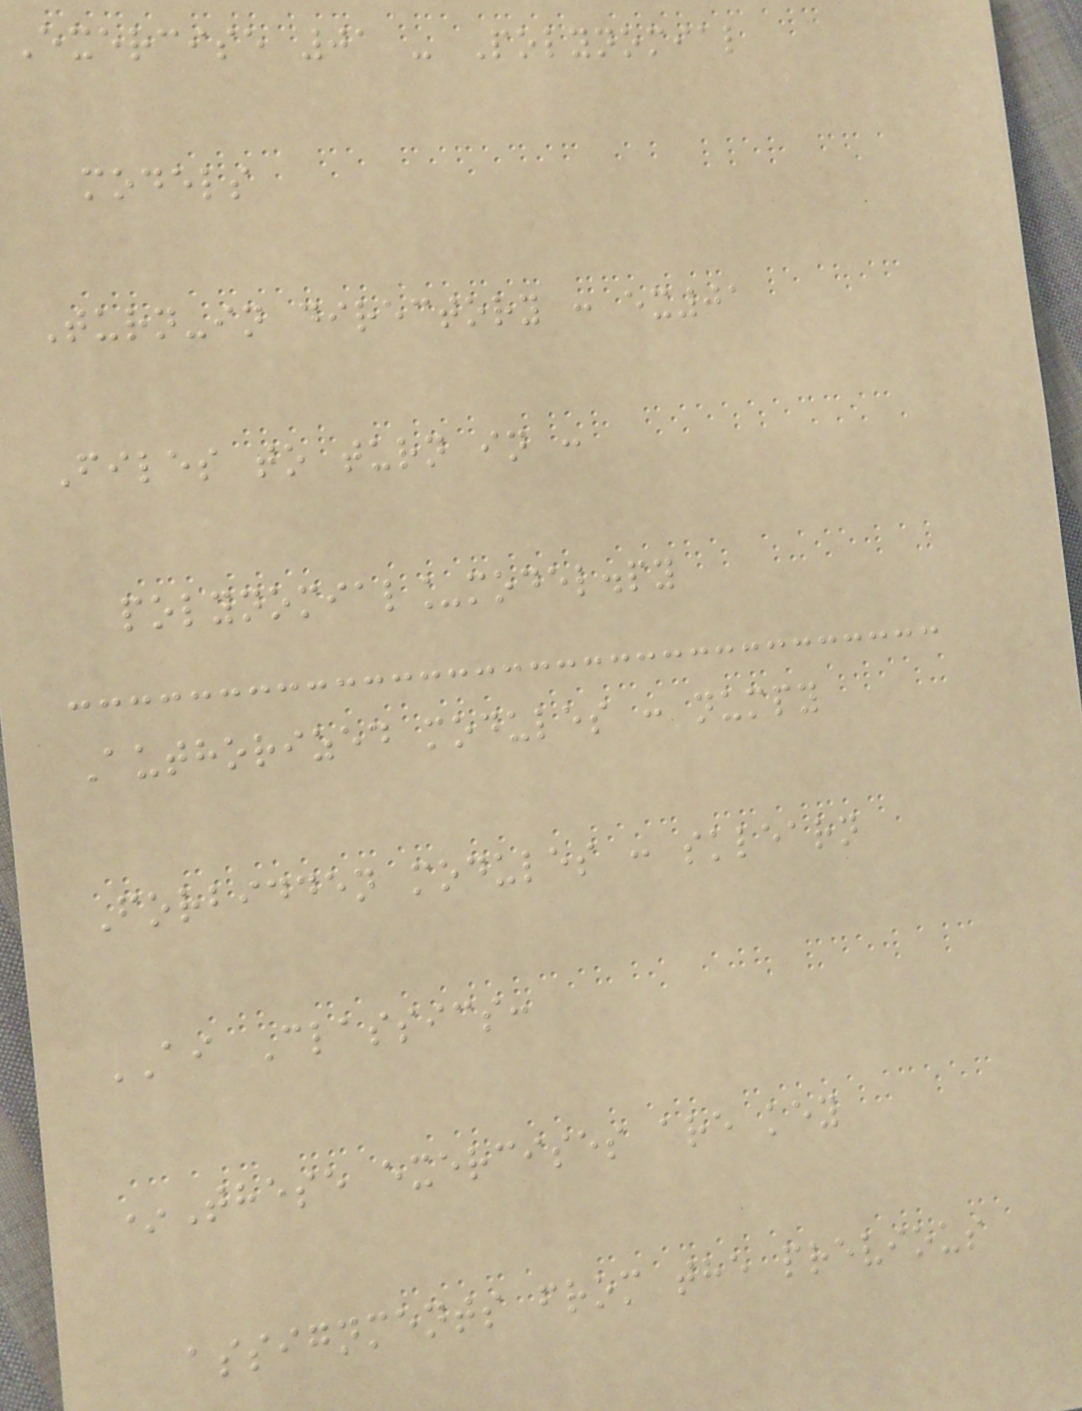Exercise 01 - Polynomial
models
Turn-in directory : ex01
Files to turn in :
polynomial_model.py
Authorized modules : numpy
Forbidden modules : sklearn
AI Classics:
*These exercises are key
assignments from the previous
